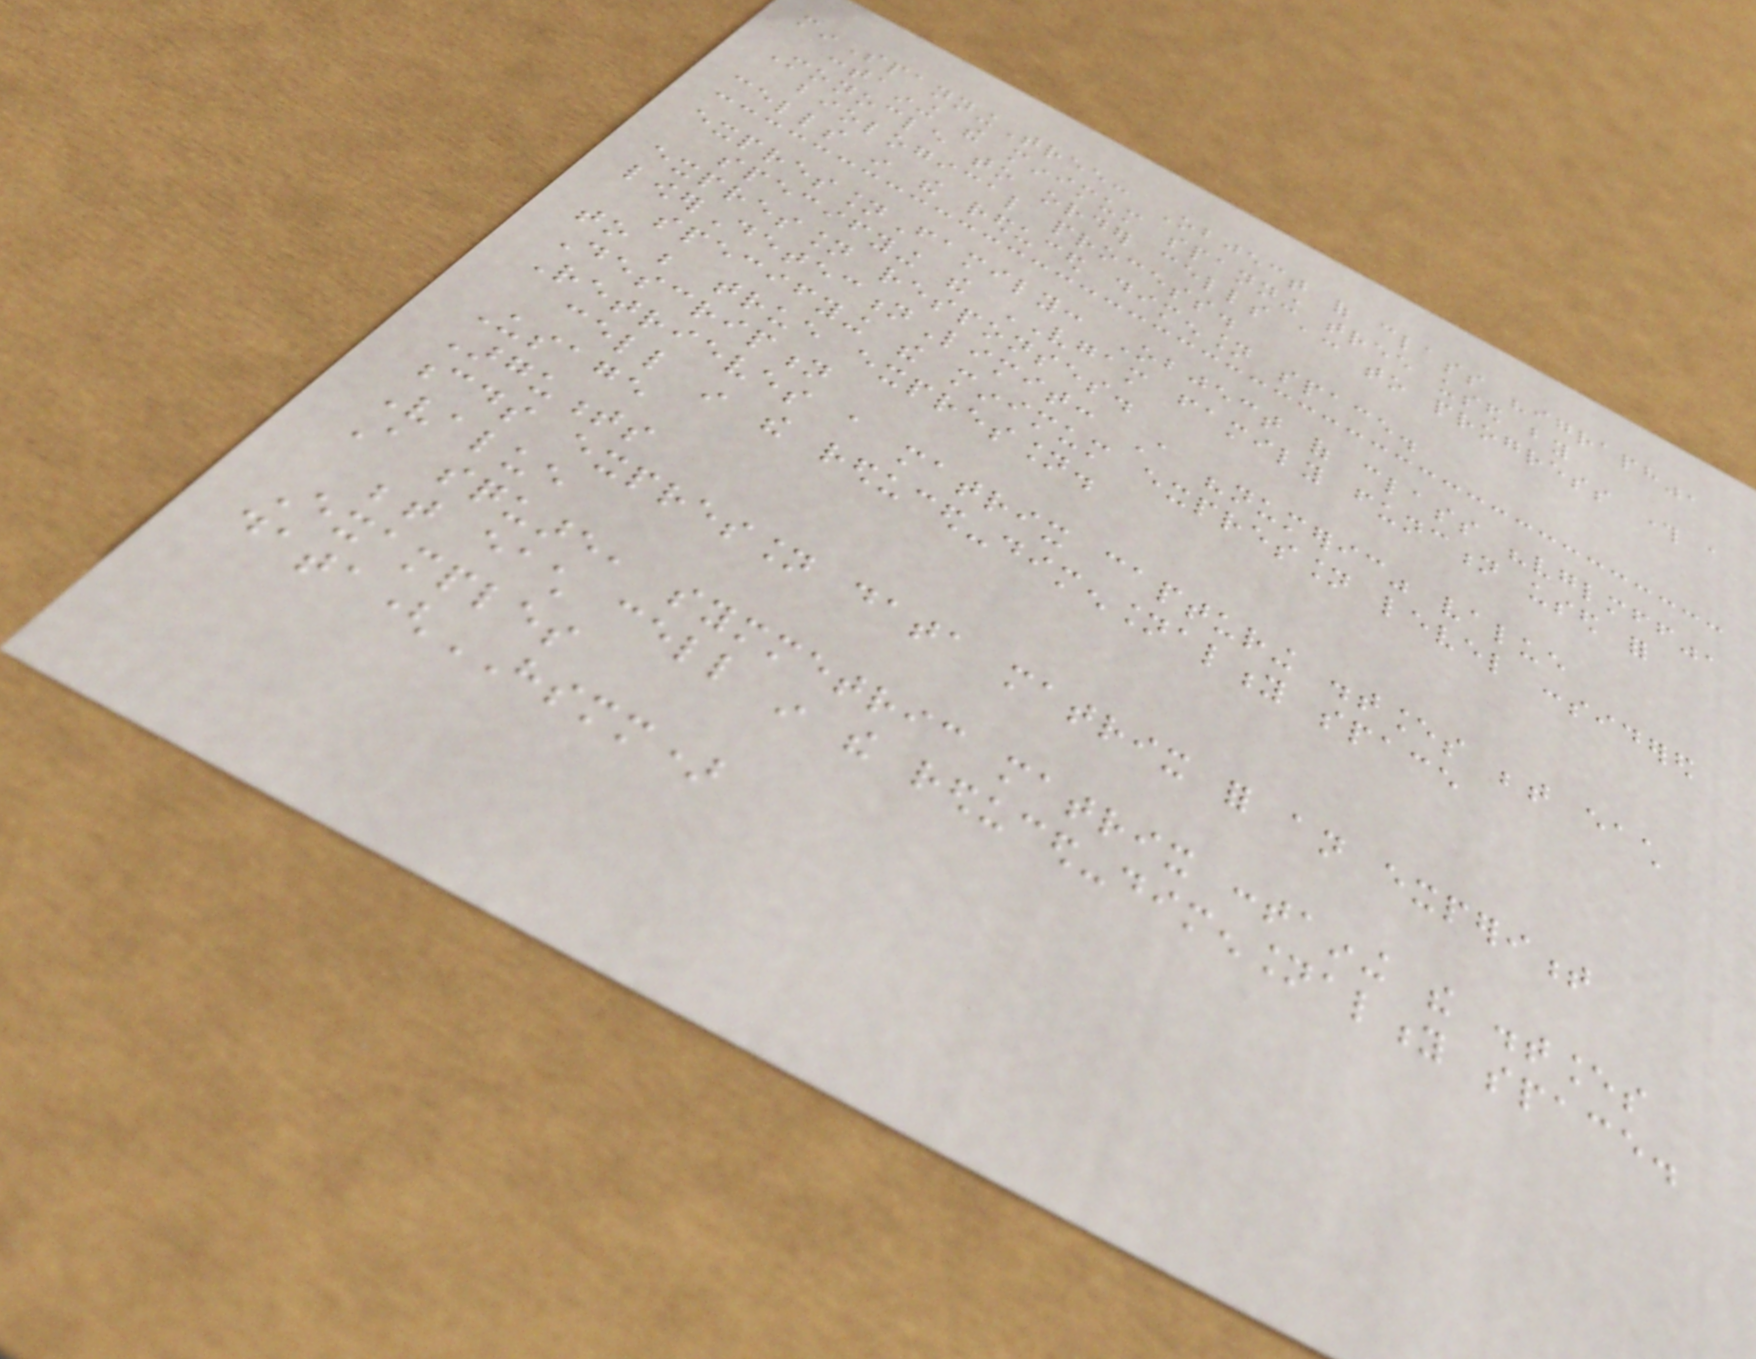minSpanningTree: Object of class "igraph",
containing the minimum spanning tree used by
Monocle to order cells according to progress through a
biological process.
cells in the reduced dimension space.
expressionFamily: Object of class "vglmff",
specifying the VGAM family function used for
expression responses.
lowerDetectionLimit: A "numeric" value
specifying the minimum expression level considered
to be true expression.
Description
Retrieves a matrix capturing distances between each
cell in the reduced-dimensionality space
Usage
Arguments
cds expression data matrix for an experiment
Value
A square, symmetric matrix containing the distances
between each cell in the reduced-dimensionality space.
Examples
data(HSMM)
